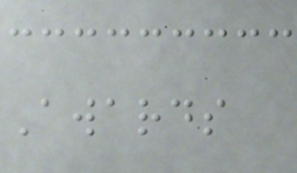Awards
